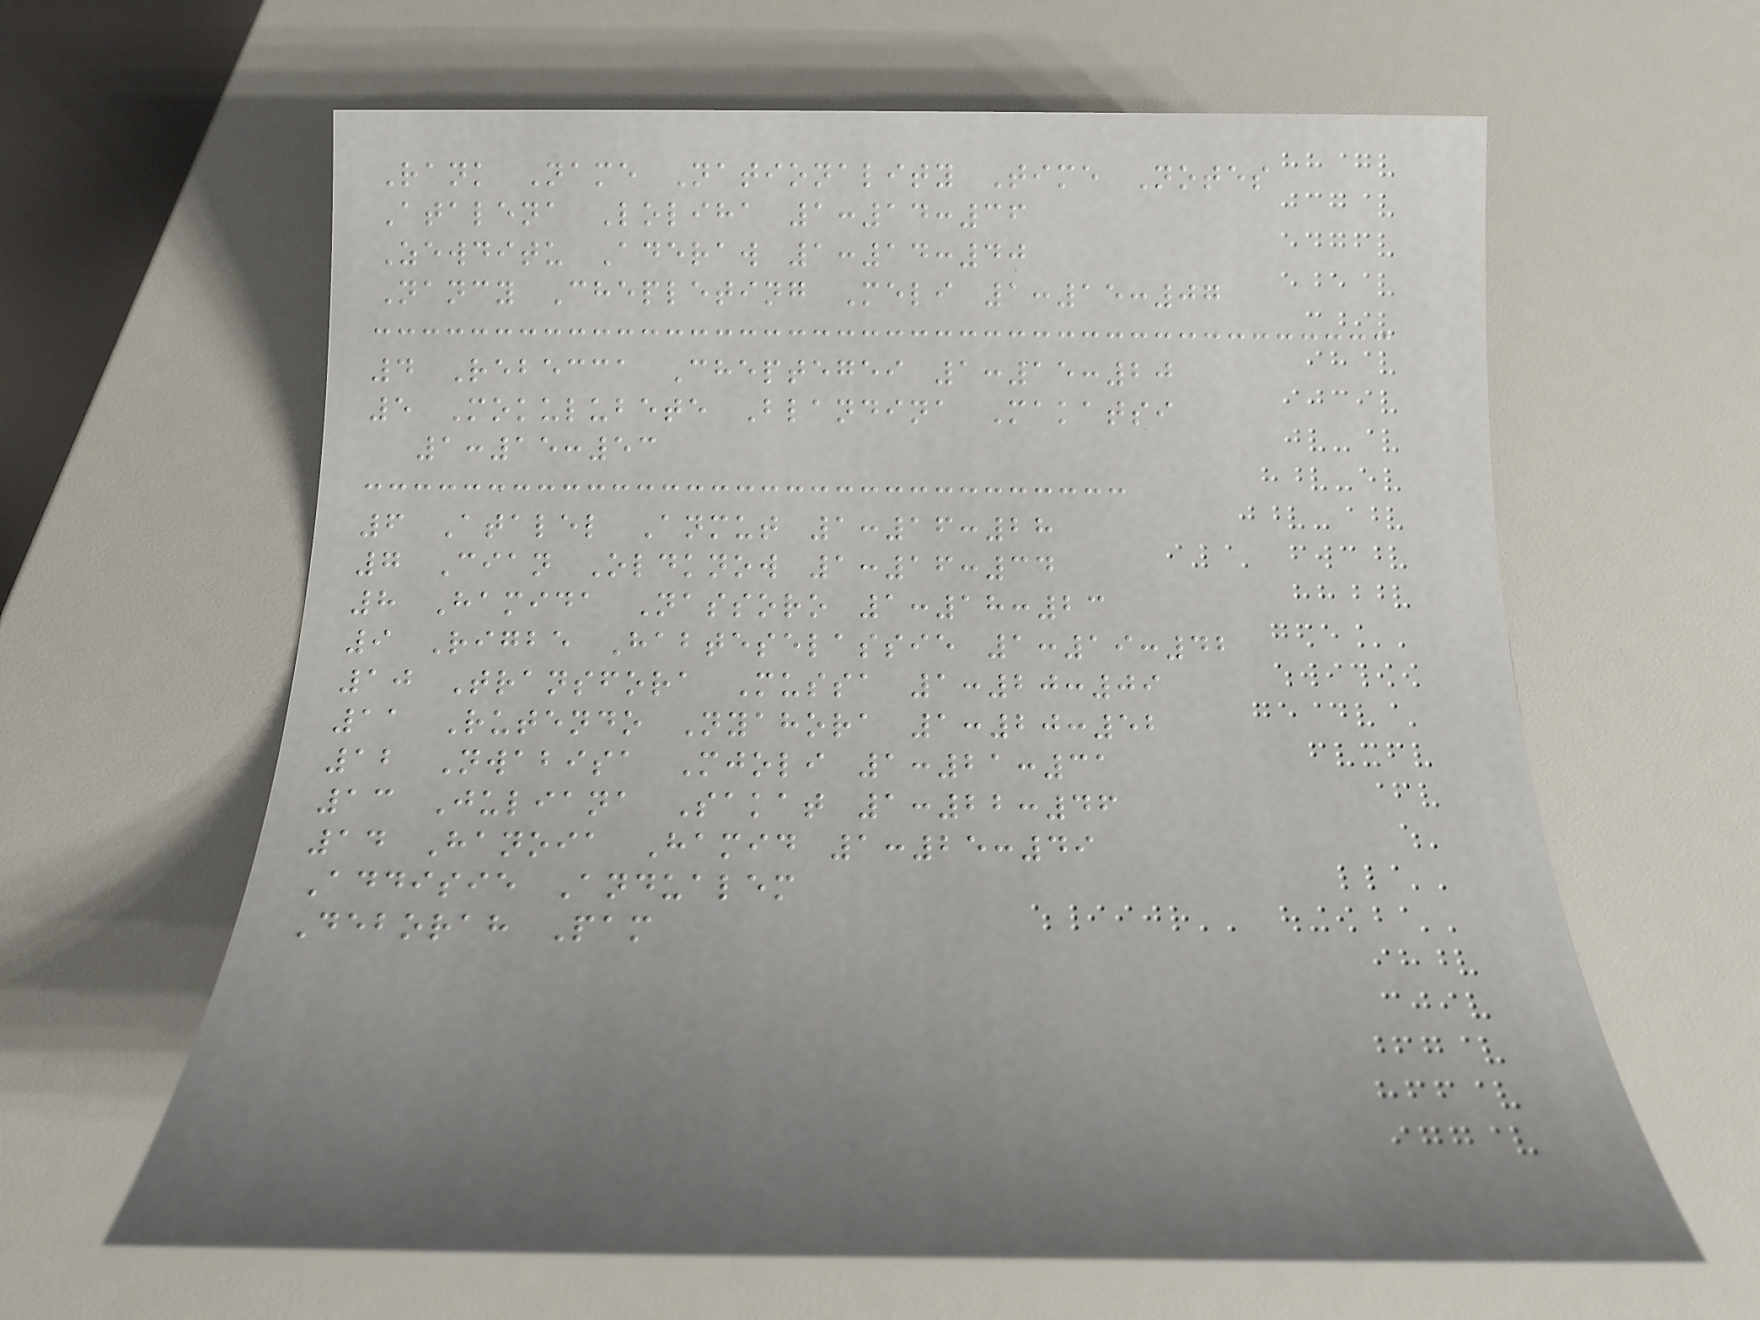Rank Name Nationality Time Notes
Atalena Loliha 1:14:36
Zewditu Aderaw 1:14:40
Nancy Chepleting Meli 1:15:07
4 Rebecca Cheptegei 1:15:20
5 Mokulubete Blandina Makatsi
1:15:53
6 Atalel Anmut 1:16:28
7 Cian Oldknow 1:16:34
8 Hamida Nassoro 1:18:23
9 Rigbe Habteselassie 1:19:42
10 Transfora Mussa 1:20:09
11 Rutendo Nyahora 1:20:52
12 Nwabisa Mjoli 1:21:31
13 Juliana Sakat 1:22:46
14 Hanoia Hamid 1:25:49
Addisie Andualem
Deborah Pam
